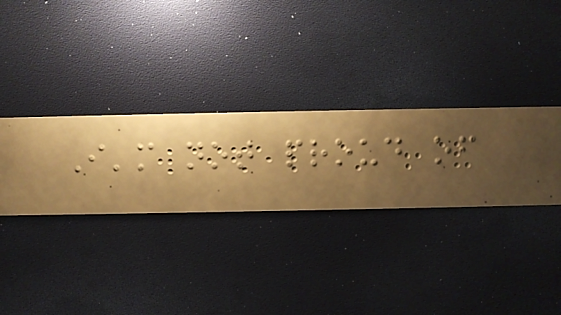I'm not proud of
